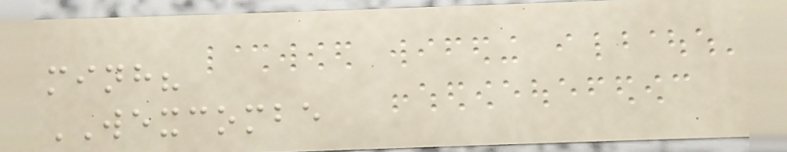minh?
WEXCOMBE
